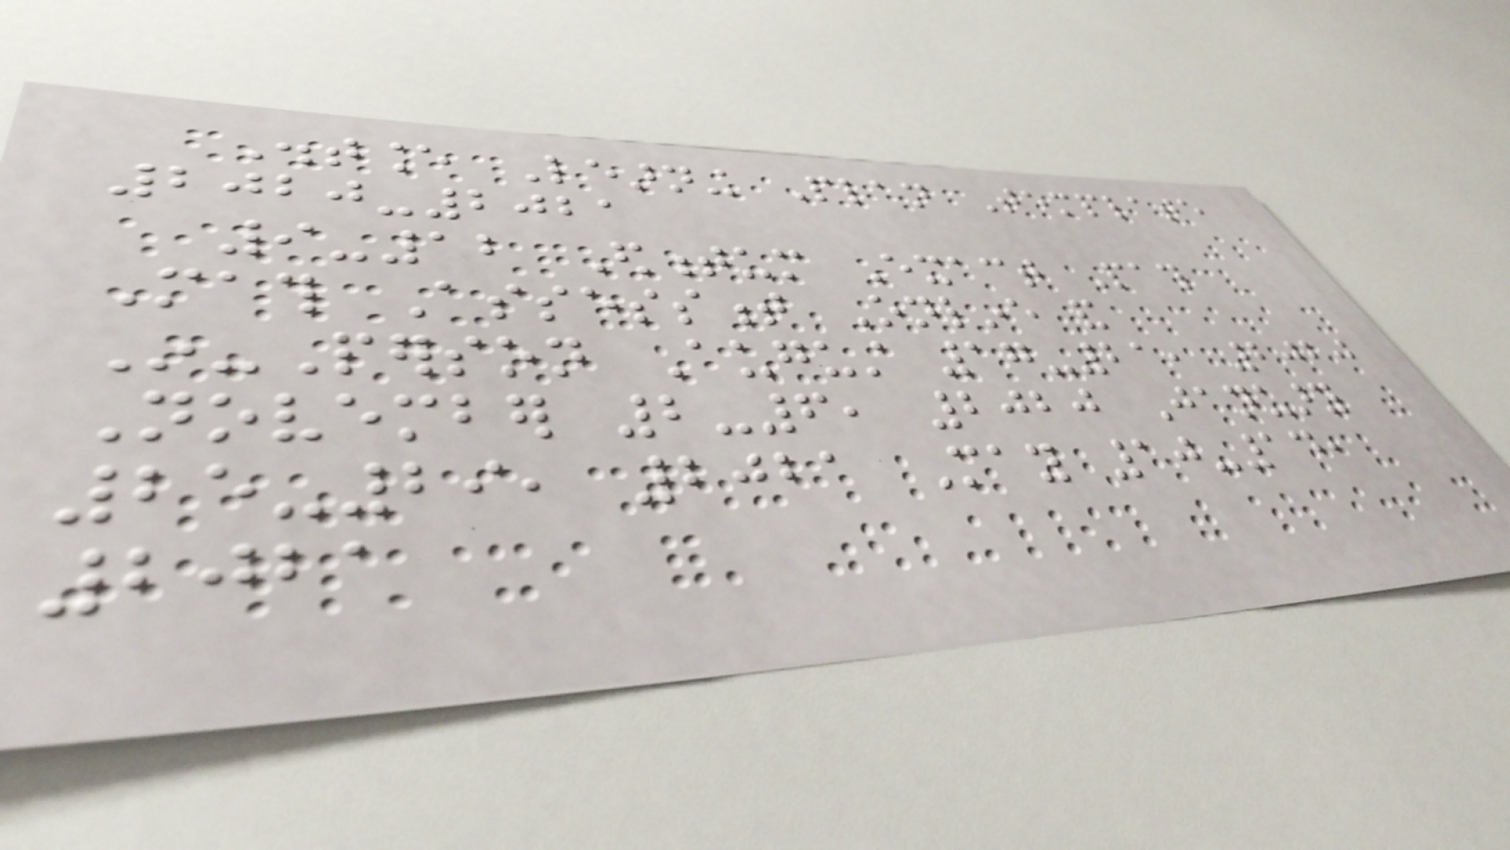Distance Learning Plan Template
2020-2021
9-12 Edmentum Exact Path
Math Assessment Online and
In-Person August 17-21, 2020
November 2-6, 2020 January
25-29, 2021 May 10-14,
2021
